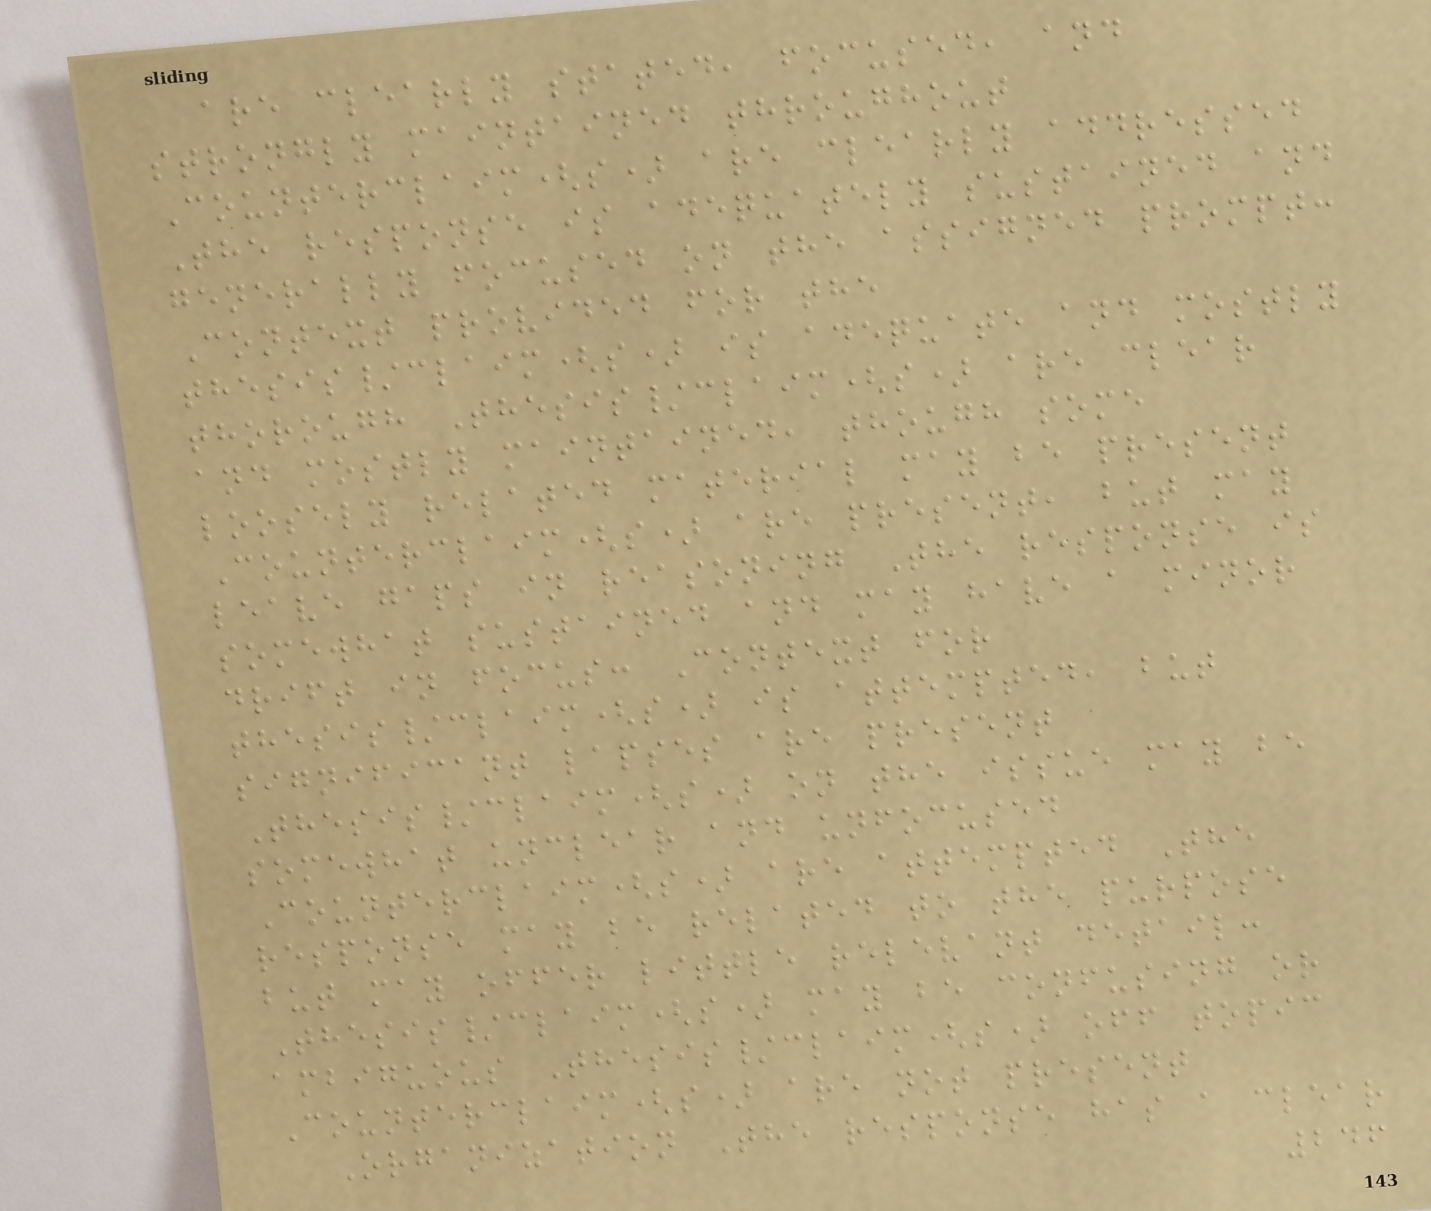are clearly stated, focused, and
strongly maintained throughout
Counterclaim(s) are clearly addressed
The response is adequately sustained and
generally focused on the assigned prompt:
Context provided for the
thesis/claim(s) is adequate and mostly
thorough Thesis/claim(s) are clear
and mostly maintained, though some
loosely related material may be present
Counterclaim(s) are present, but may
leave gaps in reasoning The response is
somewhat sustained and may have a minor
drift in focus: Context for
thesis/claim(s) is attempted, but
significant lapses are present
Thesis/claim(s) on the issue may be
somewhat unclear and unfocused
Counterclaim(s) are attempted The
response may be related to the purpose
but may offer little relevant detail:
Thesis/claim(s) may be confusing or
ambiguous Thesis/claim(s) off topic
Counterclaim(s) are not present
Organization The response has a clear
246
